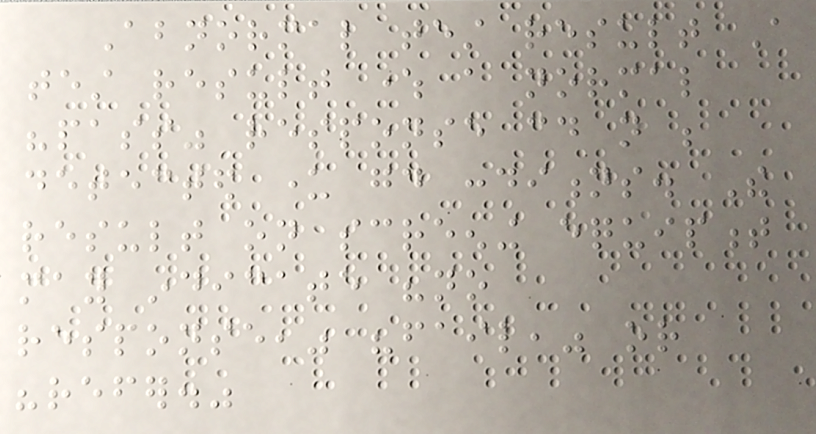Abnormal test result A
test result where a normal
"pass" response could not be
detected under good conditions. The
result on screening equipment
may indicate "no
response," "fail," or
"refer."
